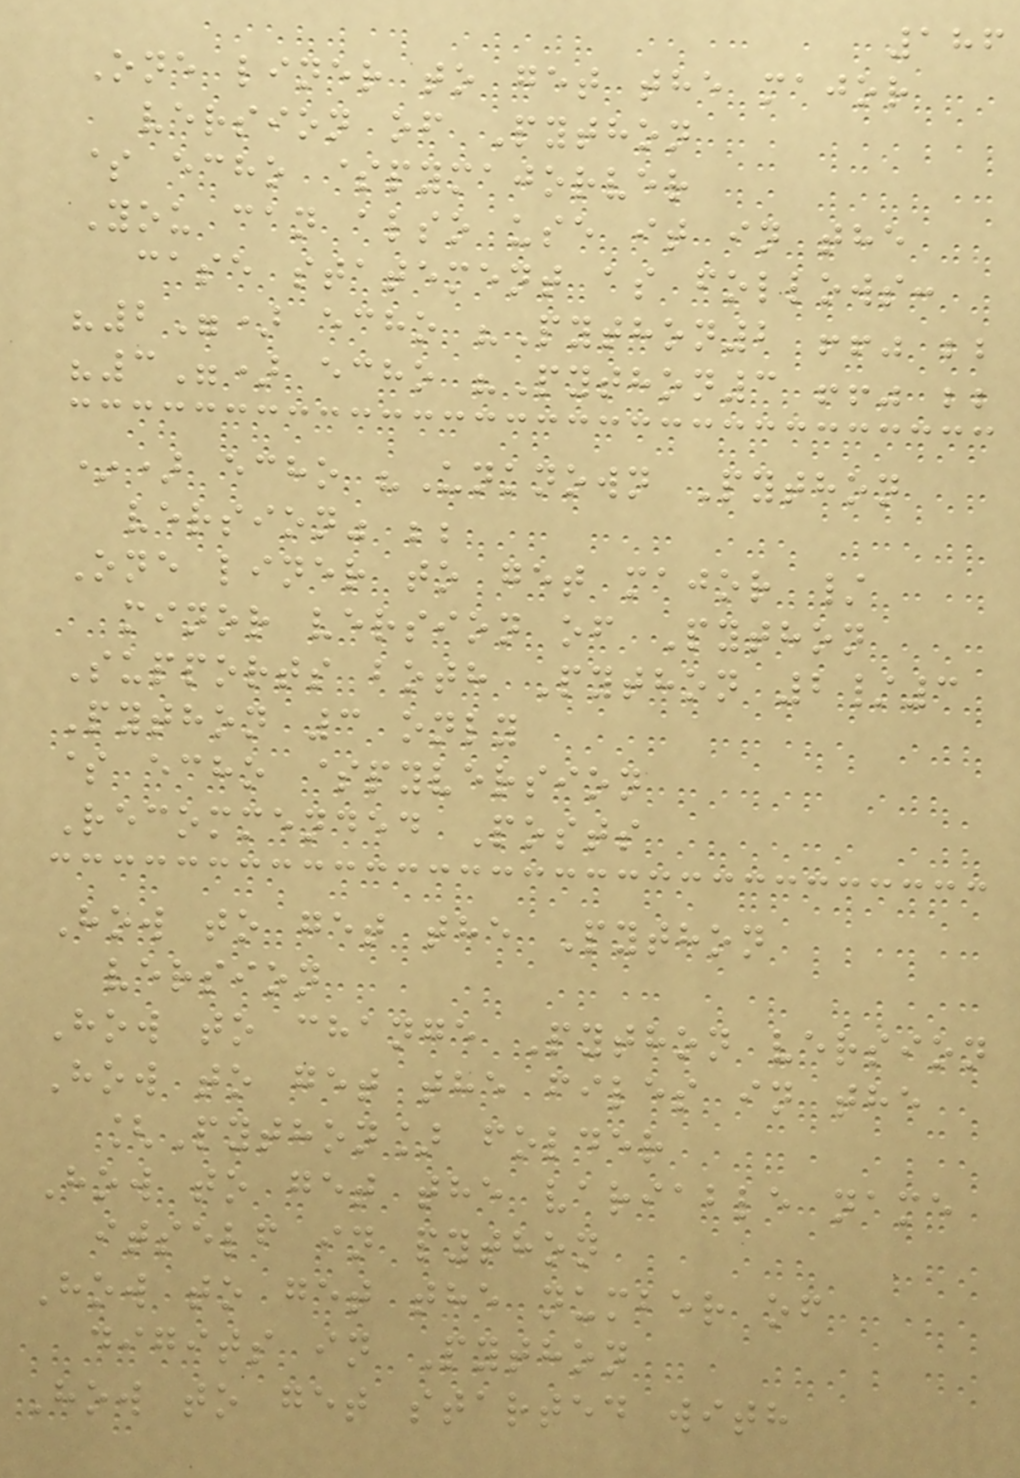186
One liner to get the major
version of Python
$ echo $pymajorver
You can also use it in the
case statement as follows:
"2") echo "Python2 !!" ;;
"3") echo "Python3 !!" ;;
*) echo "Unknown Python
version" ;;
One liner to get major /
minor version of Python
Supports both Python 2/3
Python 3 only
$ echo $pyversion
Recommended Posts
How to get the Python
version
How to change Python version
How to get the files in the
[Python] folder
How to get the variable name
itself in python
How to get the number of
digits in Python
How to get started with
